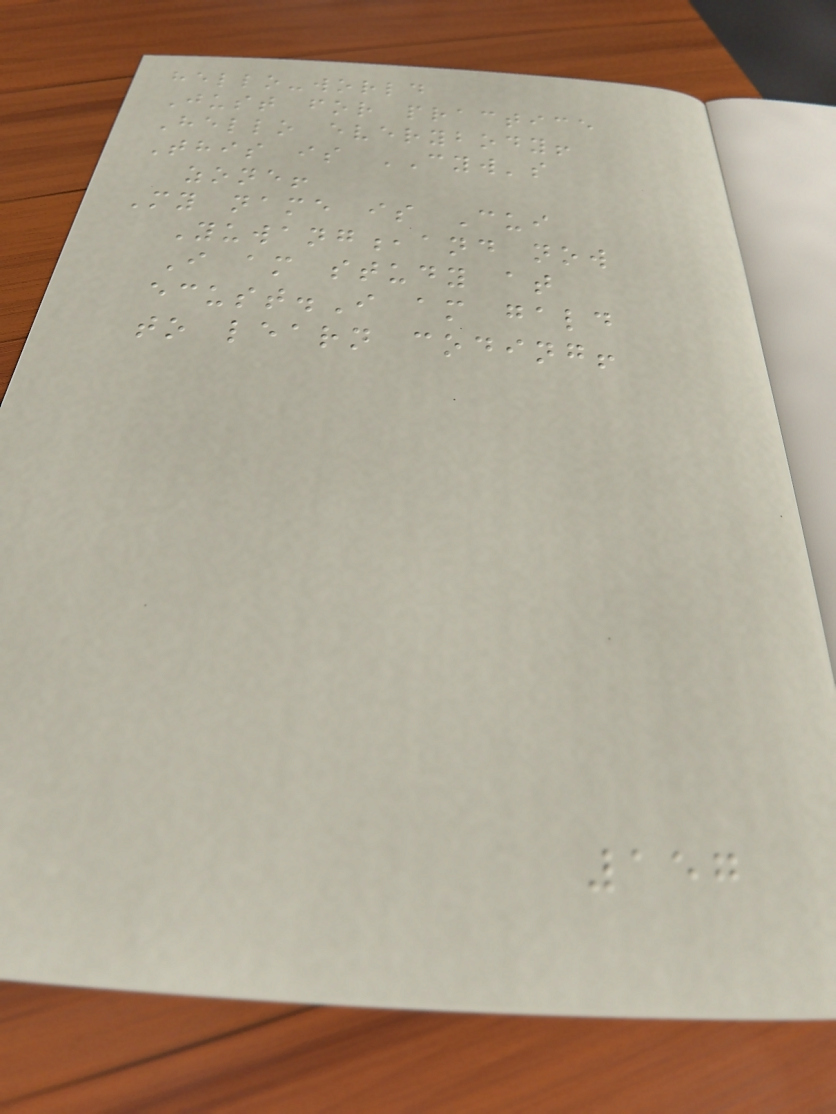hello-world
Just for practice
Hello everybody!
This is CYW's
zone!
My name is Cui
Yuwang,and now
I am study at
ecust.I am gald
to learn coding!
157
